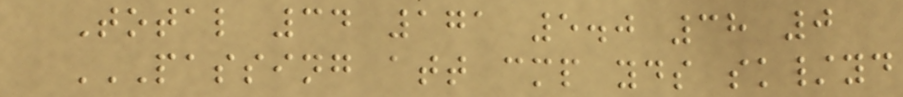Total 34 171 5.0 38 0
PASSING ATT CMP YDS SK/YD
